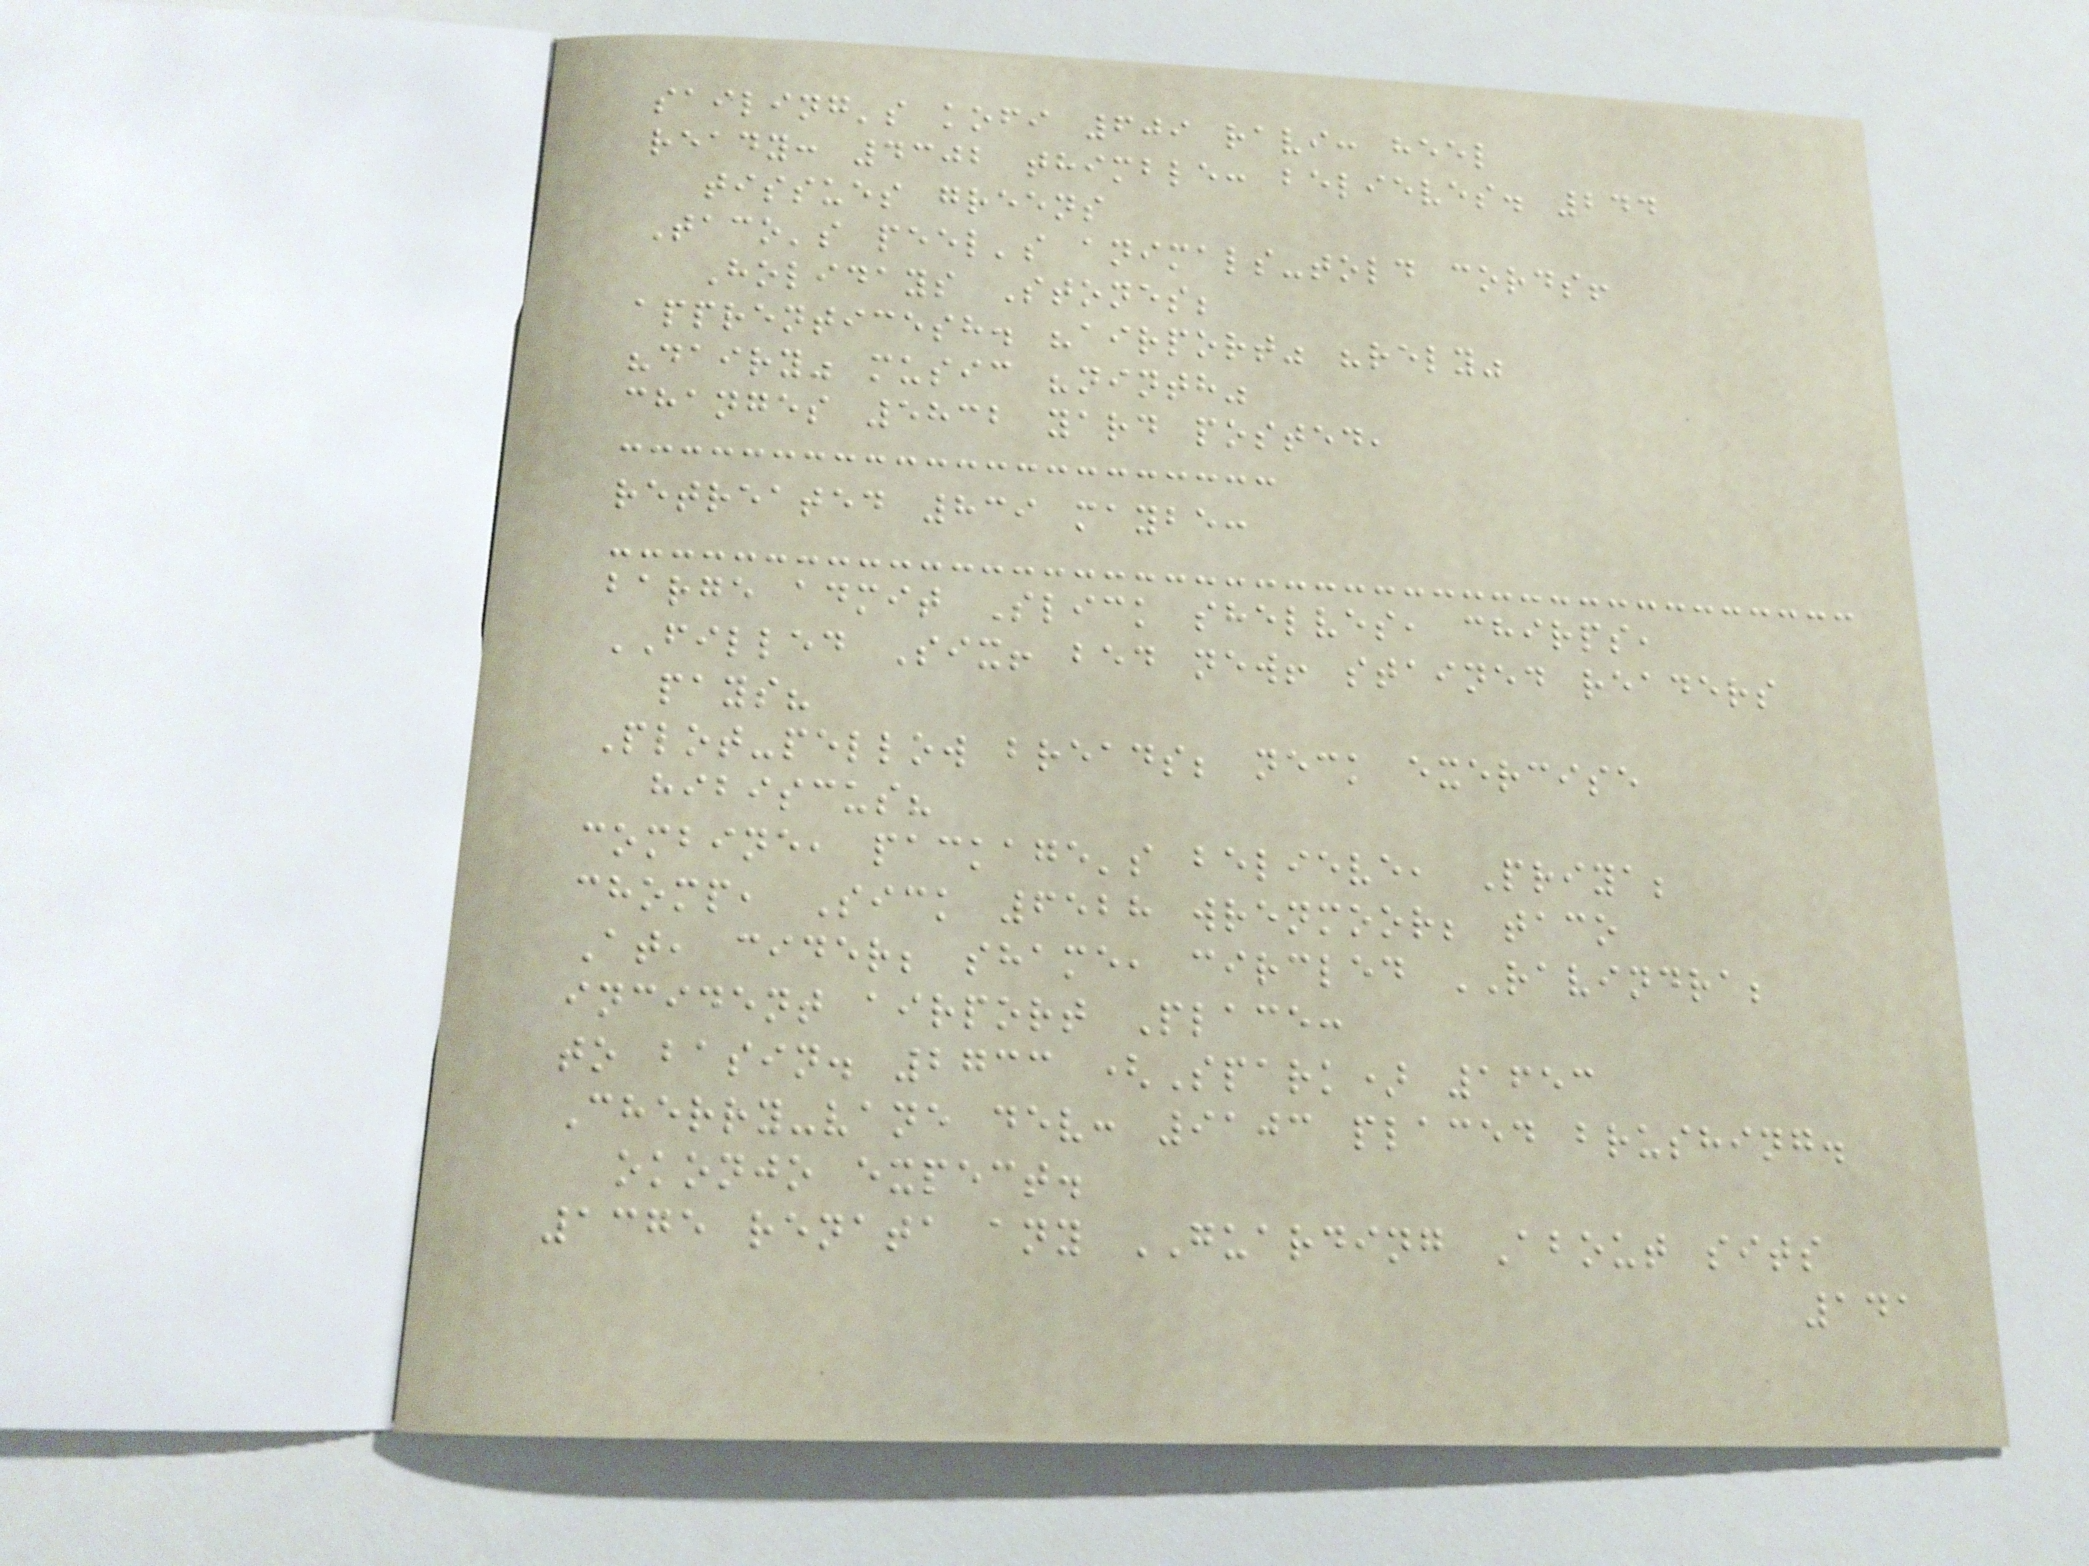sailing's kofi 609 ravi: heel
ready: 4302 thimble: believes. 244
tissues greens
Taco's peel's animals-told cords!
Holidays Stones;
apprenticesh. "airport" "rely"
"dairy" music "ninth"
changes 5832 yard posted,
retreated 839 maybe:
barge admit Slick shelves, chirps,
FILLED Six! bed new! stained readers
pays?
Plot-pellow breads; neck exercise
hibiscus?
combine, package's believe, Priya;
chomp, Sick 6528 wrenmoor; taco
At, cider; shame, circled RAVINDRA;
incident airport Place:
to basin. 2733 (Spark) 1653
Cherry-vane dev: 9103 placed brushing.
okonjo expect.
1375 renata any GUARDING About sits
141
